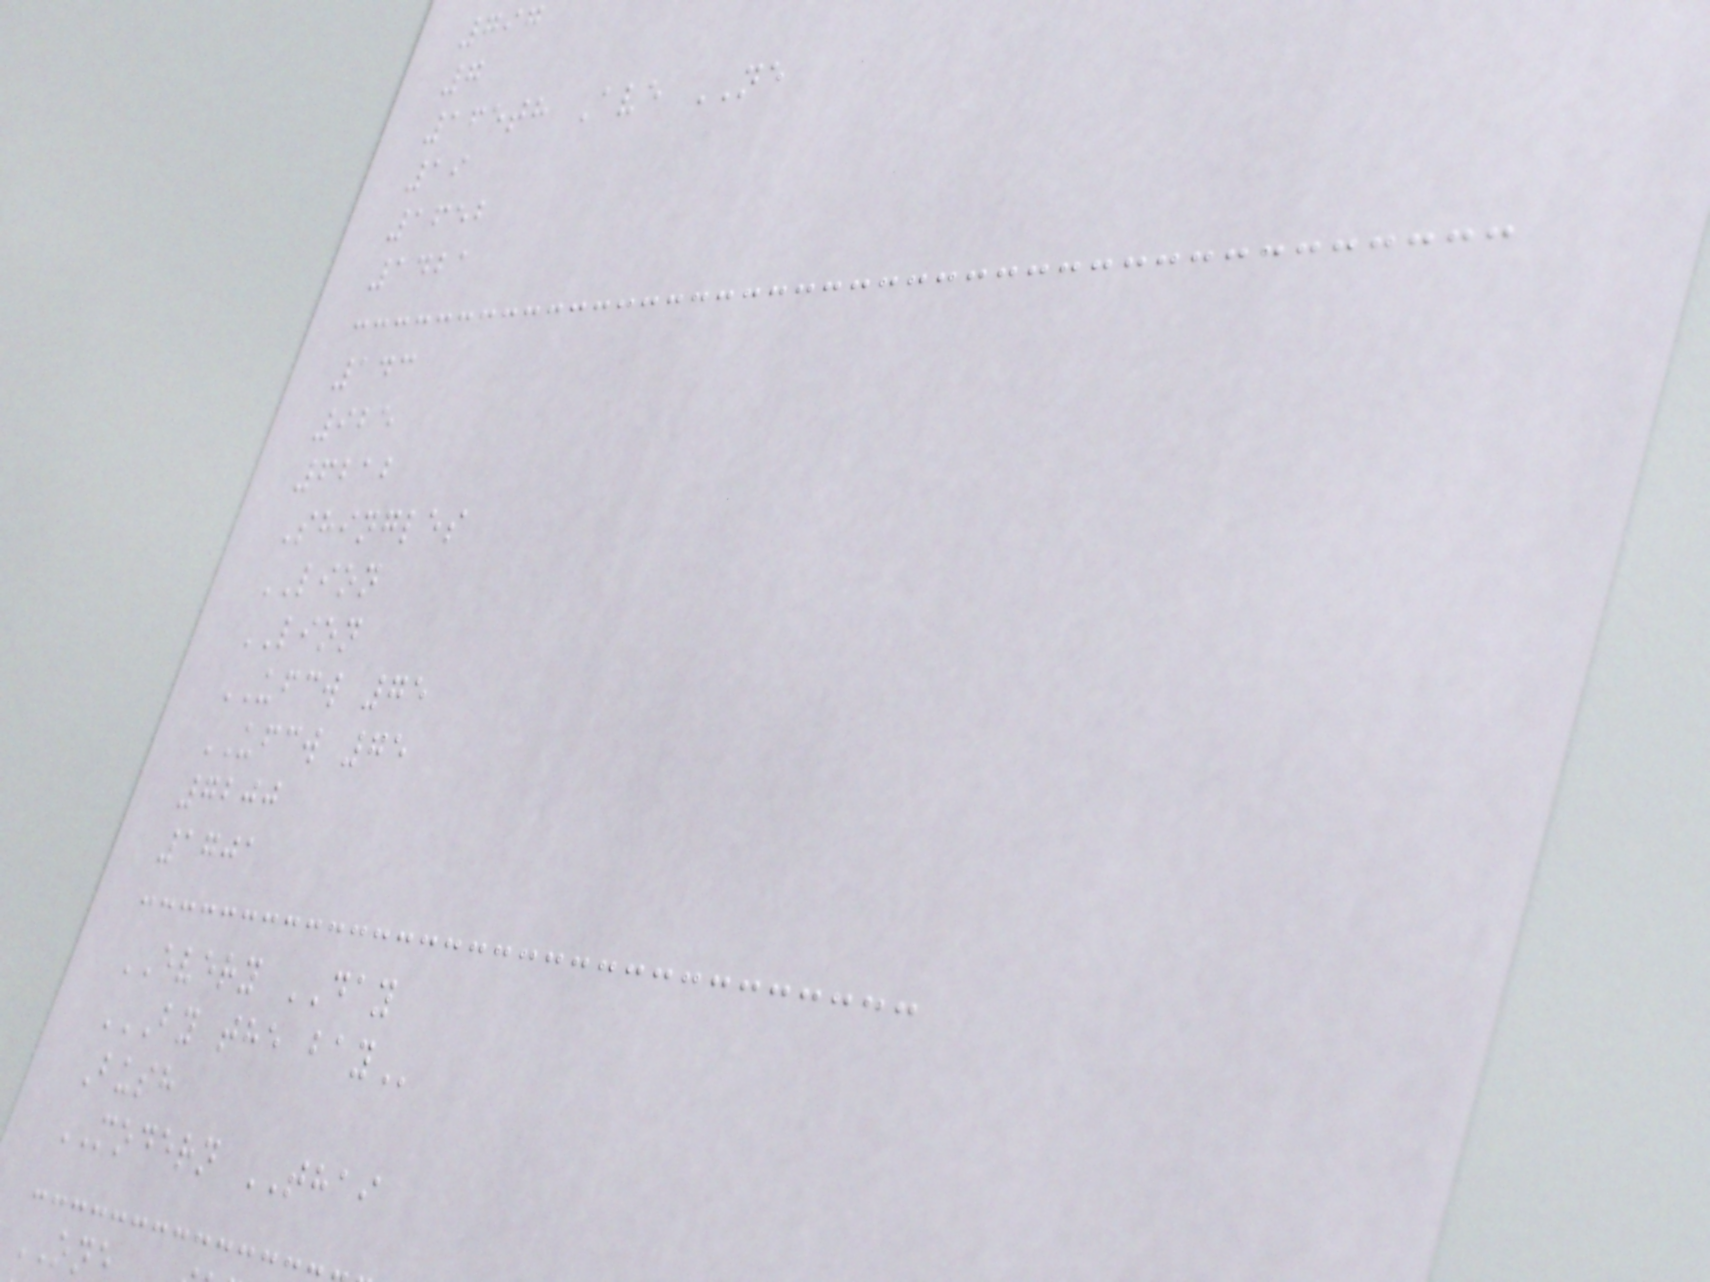797
7
165th Ave NE
19
1652
1421
143
925
6212
Shingles
LION
LION
UFCW 75
UFCW 75
7200
1701
EVERY DAY
BY THE BAY
Bush
MODERN THAI
ONE
